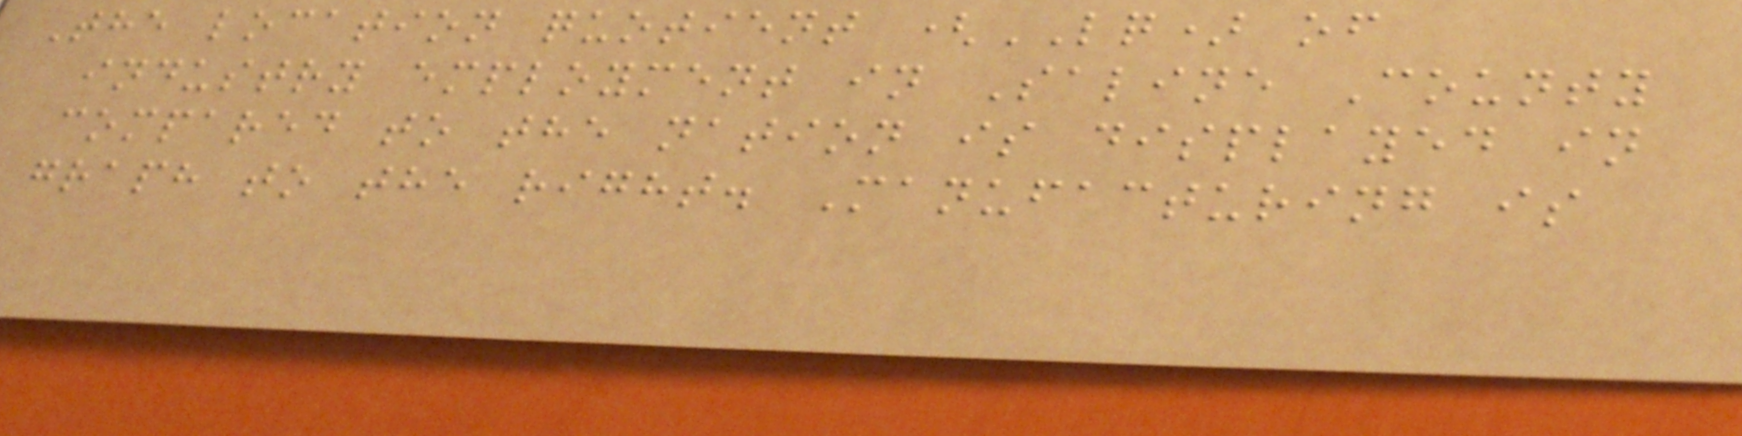The location quotient (LQ) of
industry employment in Saline County
compared to the nation is displayed in
graph to the right. Manufacturing is
